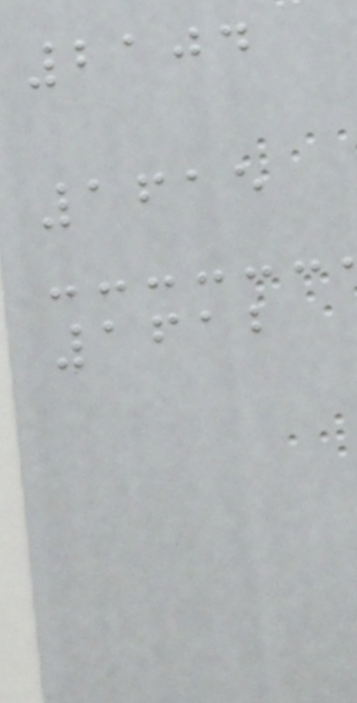2104
1615
1612
